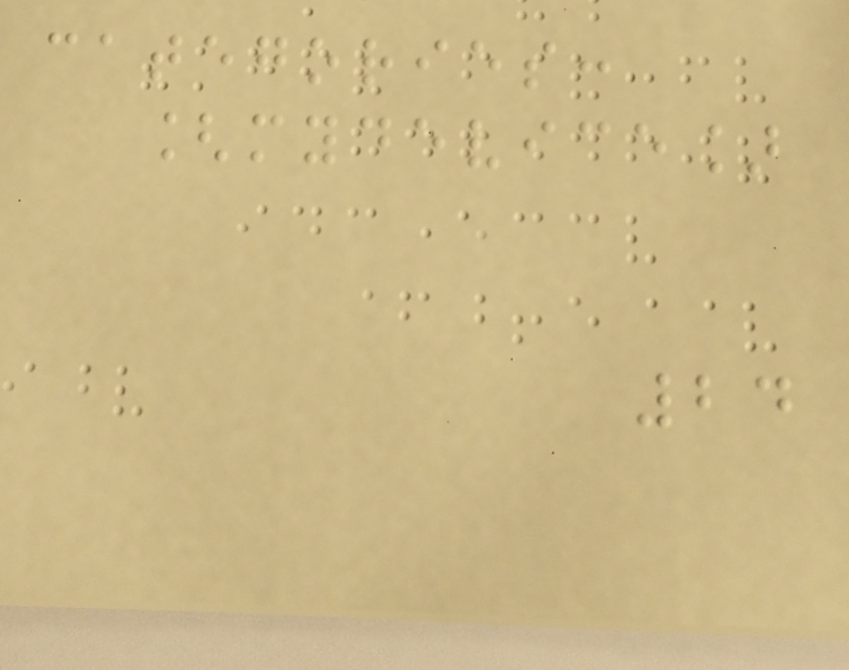categories:
[mydevice]
24
